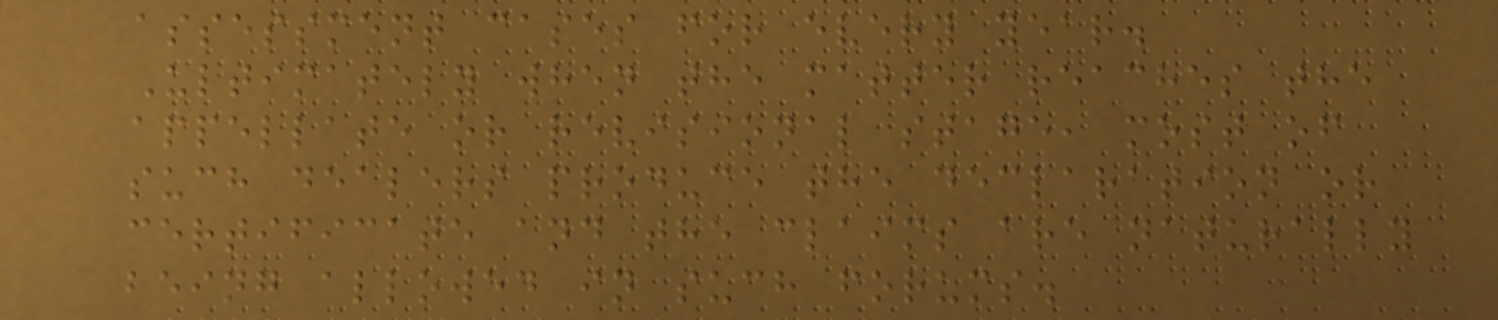assessment cases for every year.
Ultimately when the matter reaches the
appellate or revisional stage, most of
such dealers produce the declaration or
certificate and the claims are naturally
being allowed in such forums.
